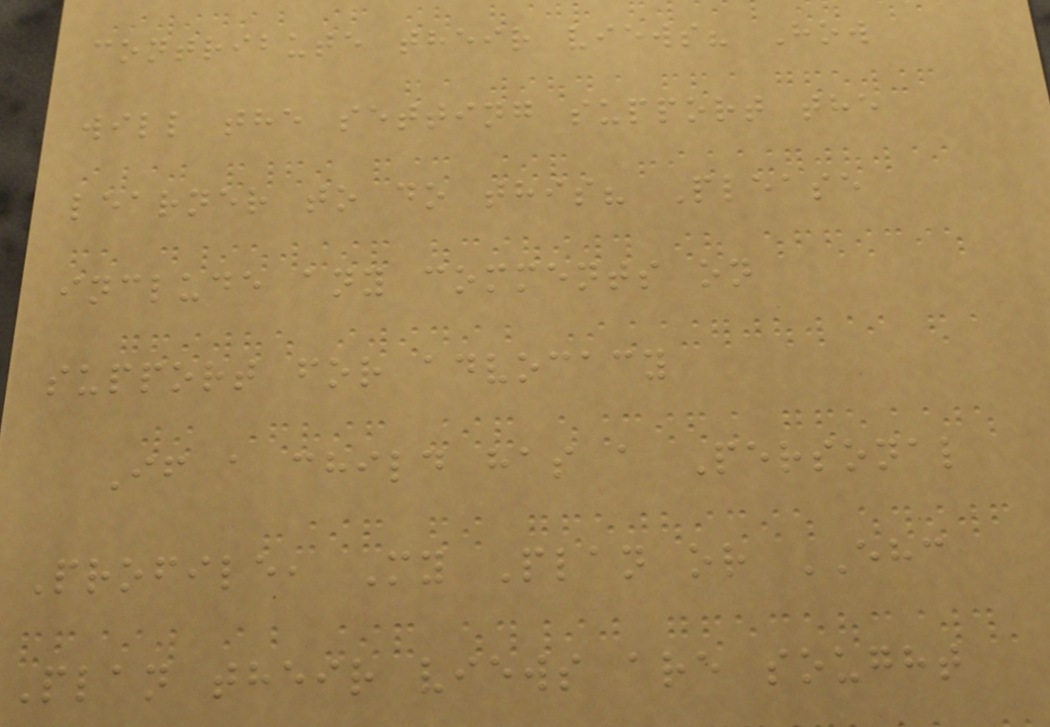contribute their views? How
will the setting support the
learner to do this? Please
include any comments on
support for advocacy
If a child has a Personal
Profile, My Plan or EHC
Plan their views are sought
